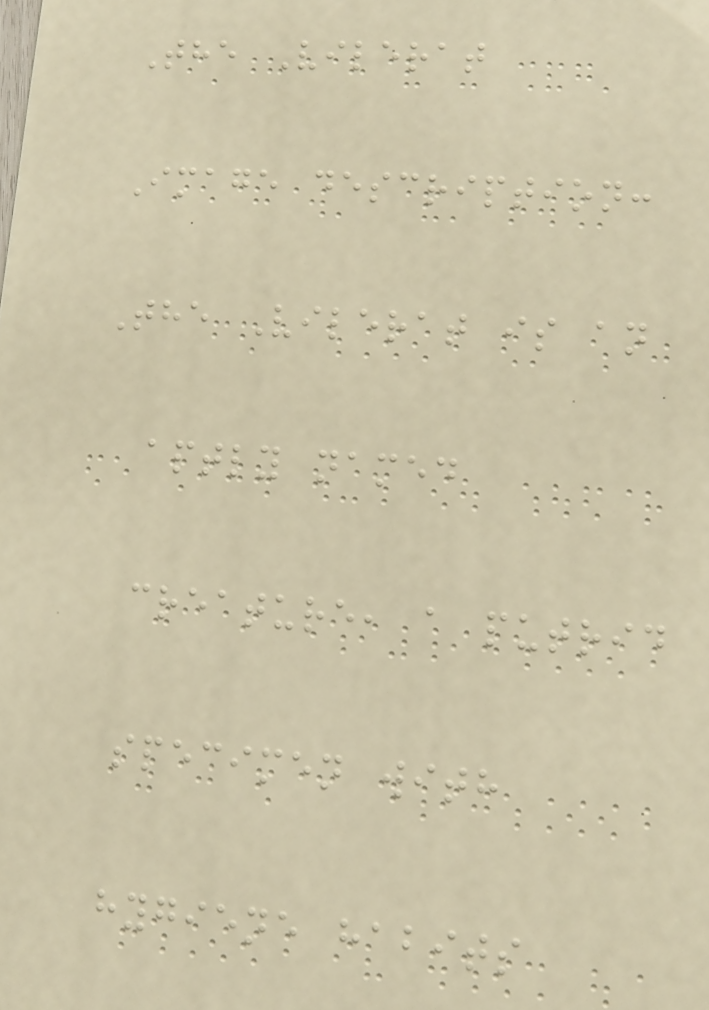The Vilerat
Image description:
The Vilerat is an
aptly named
creature, a putrid
specimen with
hygiene habits
